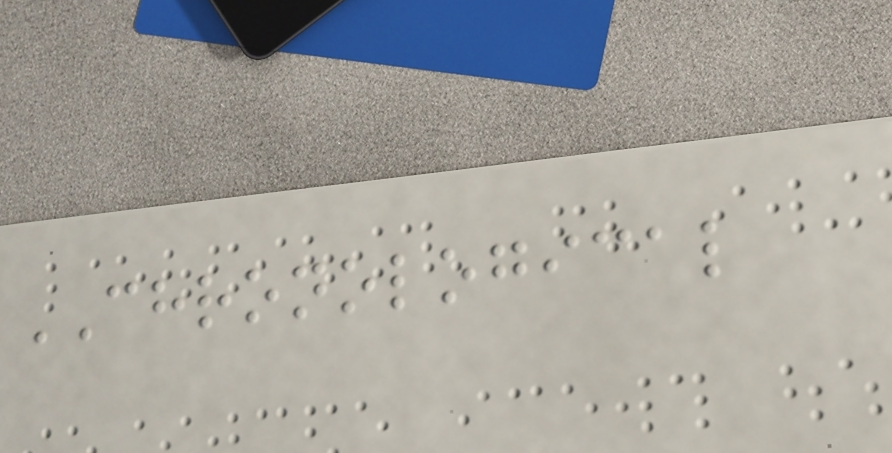CHRONOLOGICAL
